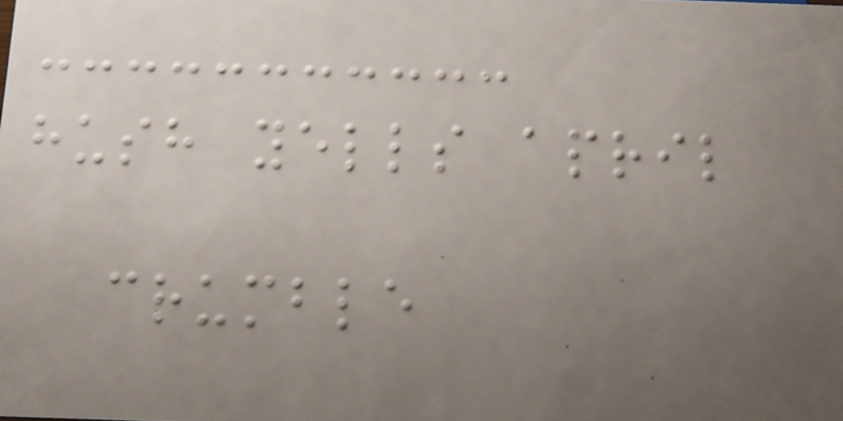hush yells april
crumble
